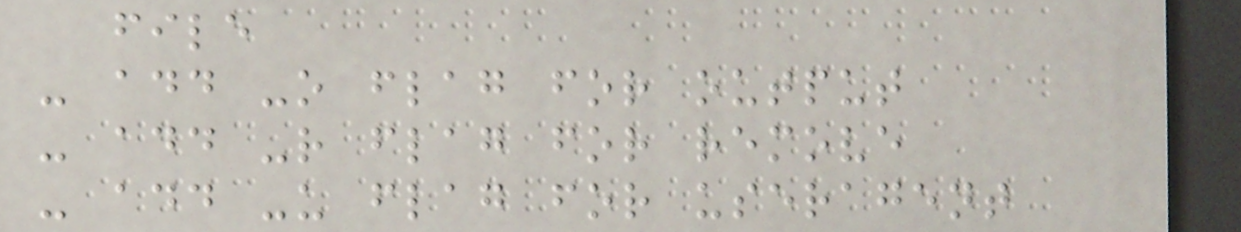file
- add -o flag for output
- add -r flag for remove
- add -u flag for useragent
